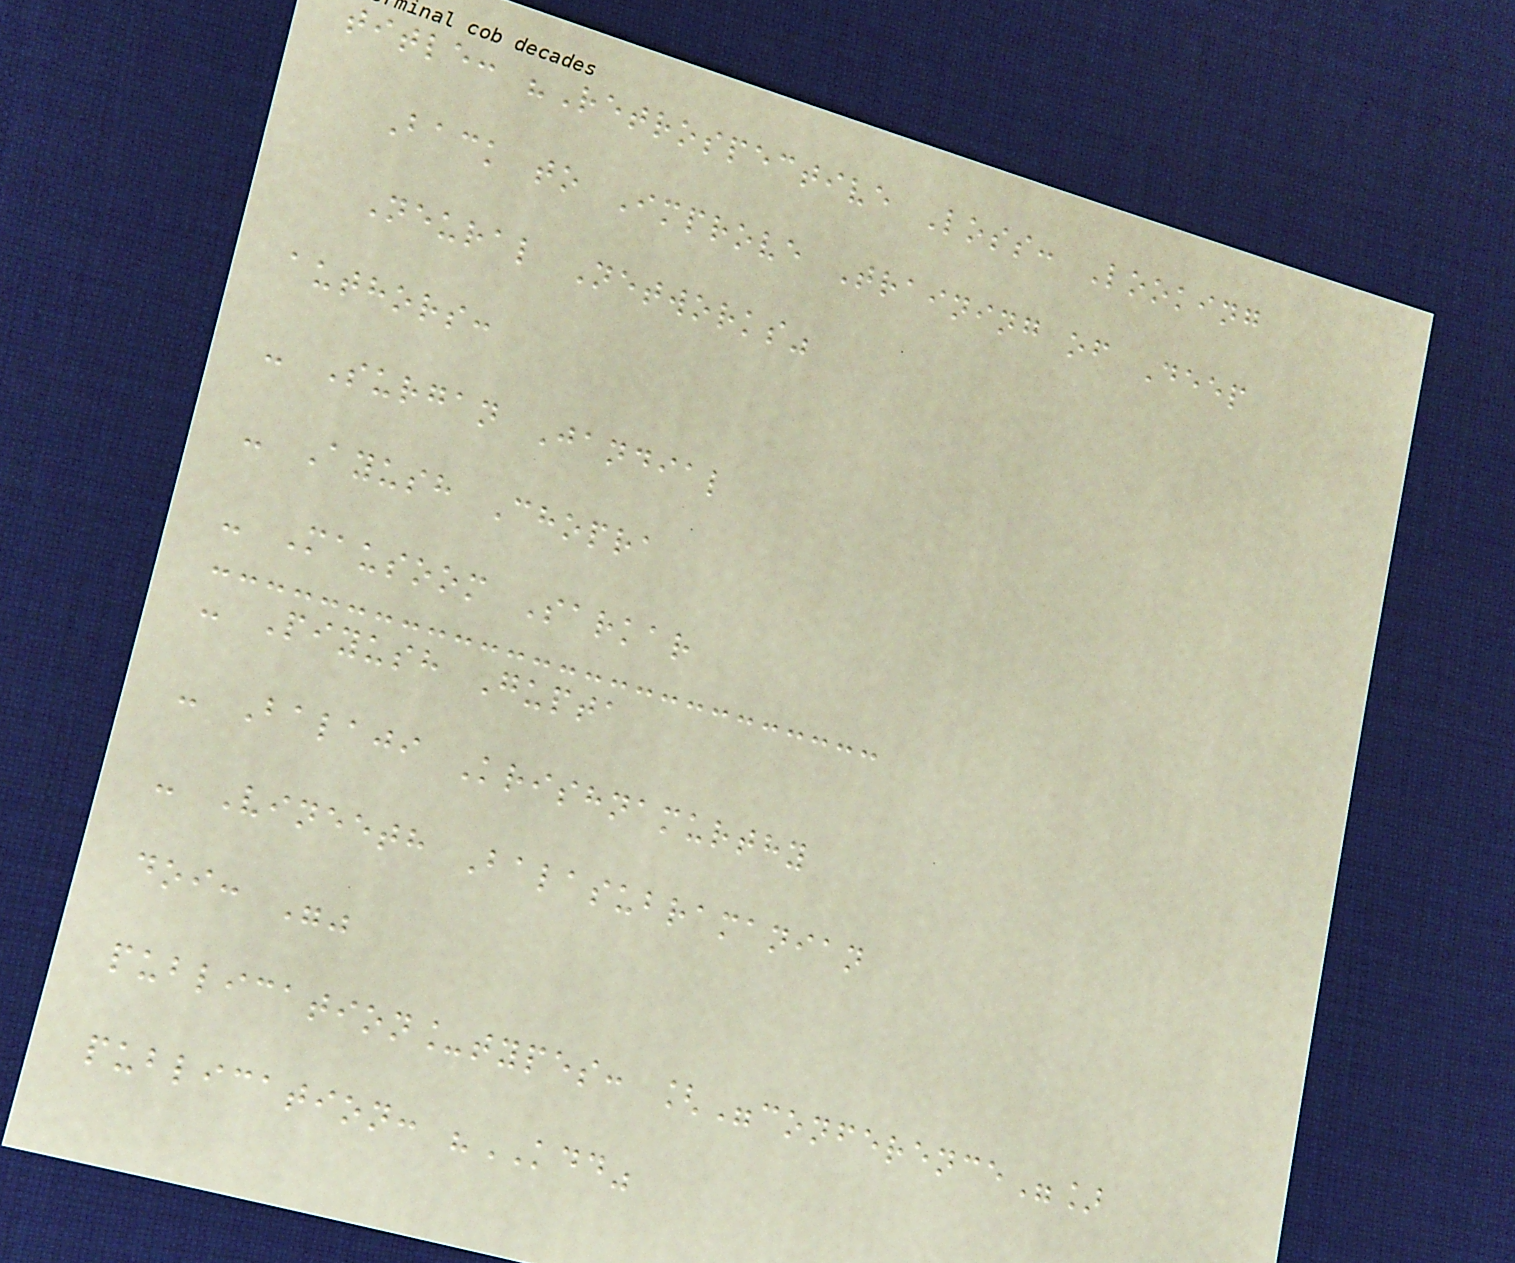title: "Retrospective Loss: Looking
Back to Improve Training of Deep
Neural Networks"
authors:
- Surgan Jandial
- Ayush Chopra
- Mausoom Sarkar
- Piyush Gupta
- Balaji Krishnamurthy
- Vineeth Balasubramanian
doi: ""
publication_types: ["conference"]
publication: "KDD"
